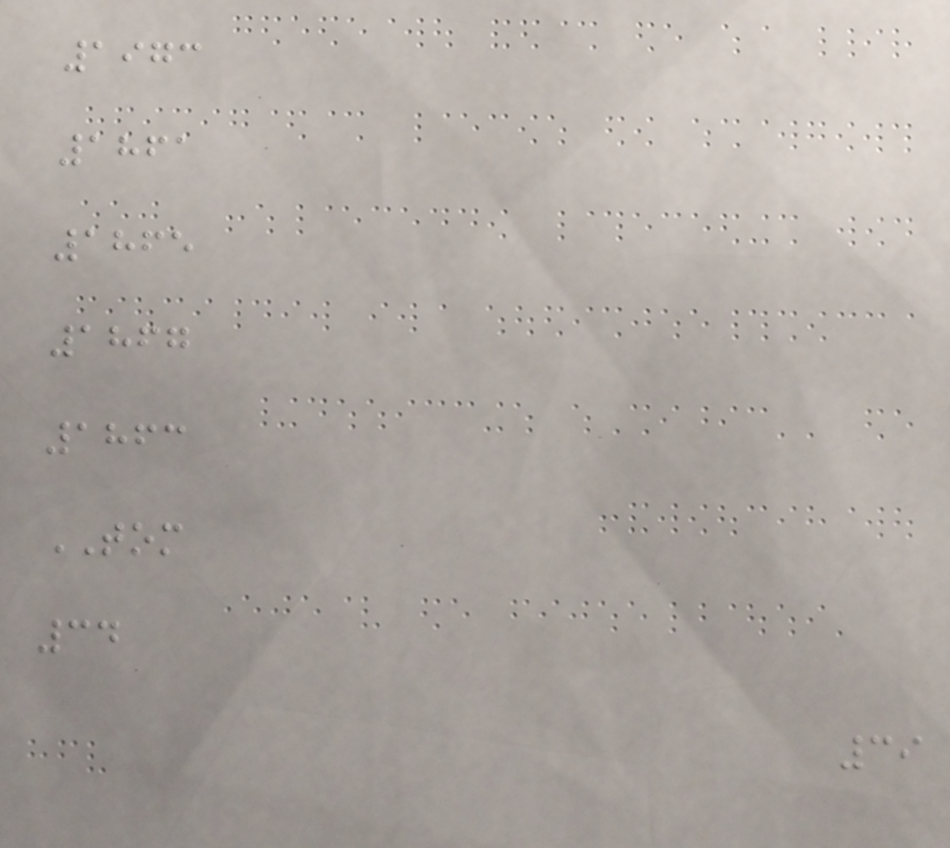1973
1861
1865
1867
1863
TOM
34
39
